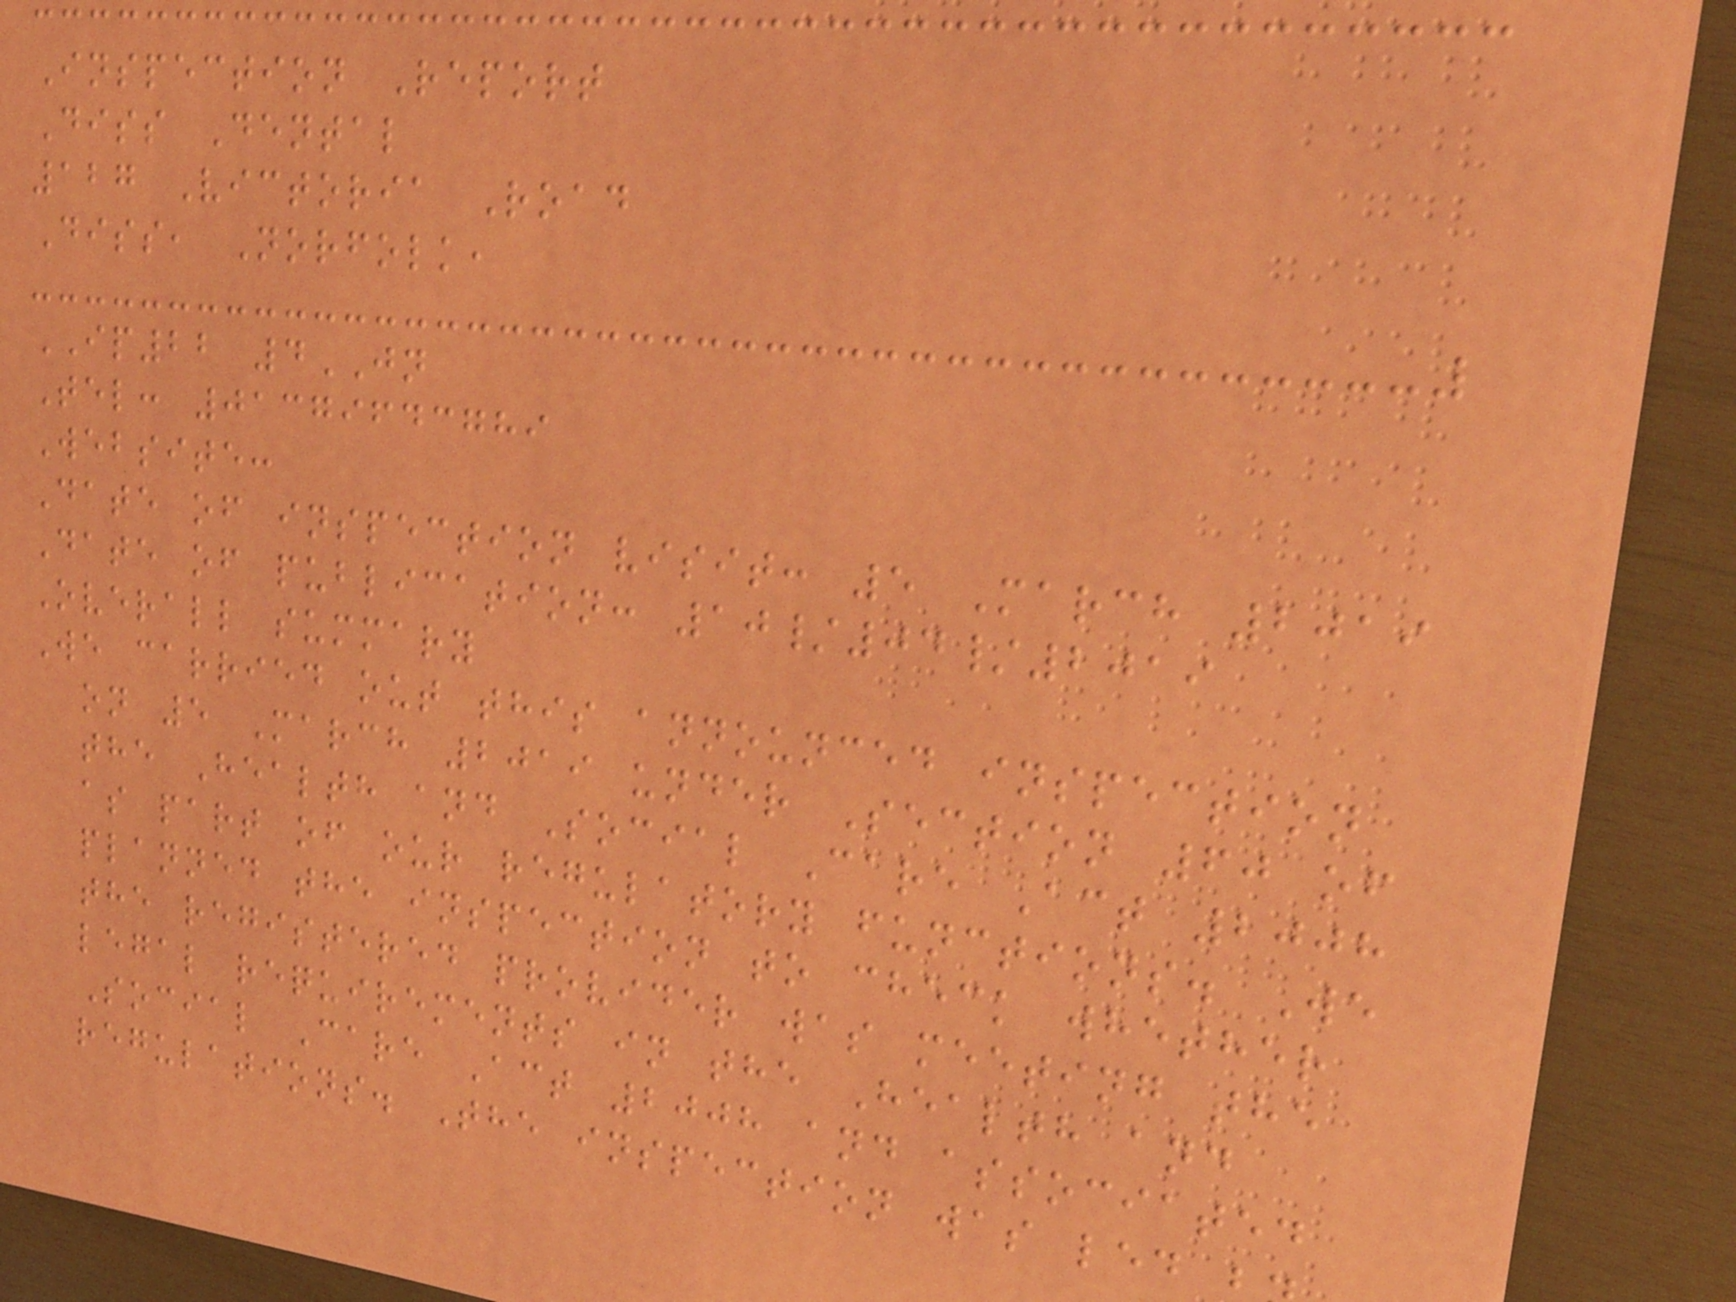Inspection Report
Diss Dental
127 Victoria Road
Diss, Norfolk,
IP22 4JN
Tel: 01379643789
Website:
Date of inspection visit: 5 March 2019
Date of publication: 10/04/2019
Overall summary
We carried out this announced inspection
on 5 March 2019 under Section 60 of
the Health and Social Care Act 2008
as part of our regulatory functions. We
planned the inspection to check whether
the registered provider was meeting the
legal requirements in the Health and
Social Care Act 2008 and associated
regulations. The inspection was led
